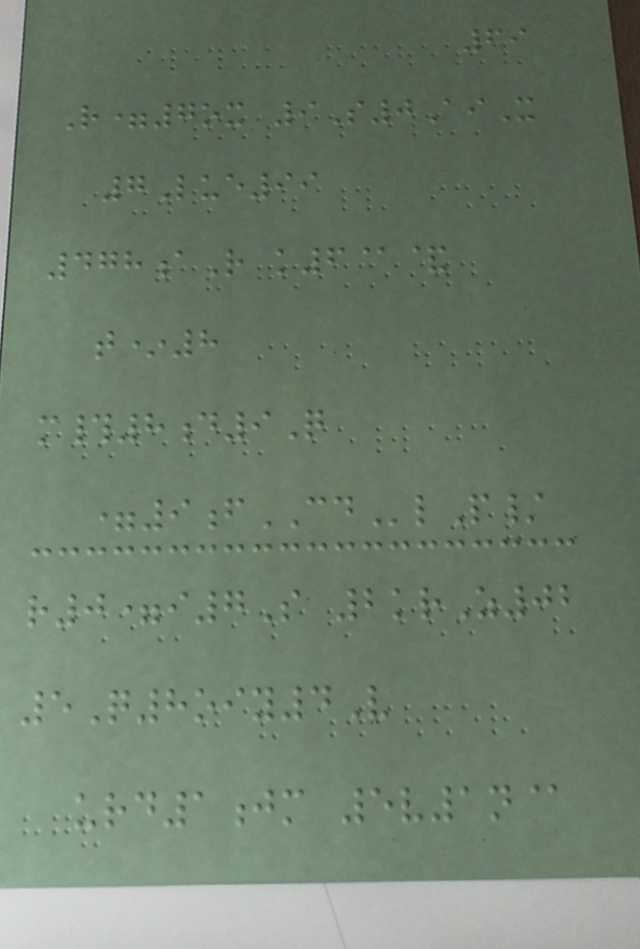69
R=7ox 9S0AiX
7Lue99
478aR k6@&
t*8
m#8d9Q
=9fCDlP/
r0=i7S 2krZ02
5Q8oiy4V
urd1jm 5v1n@
